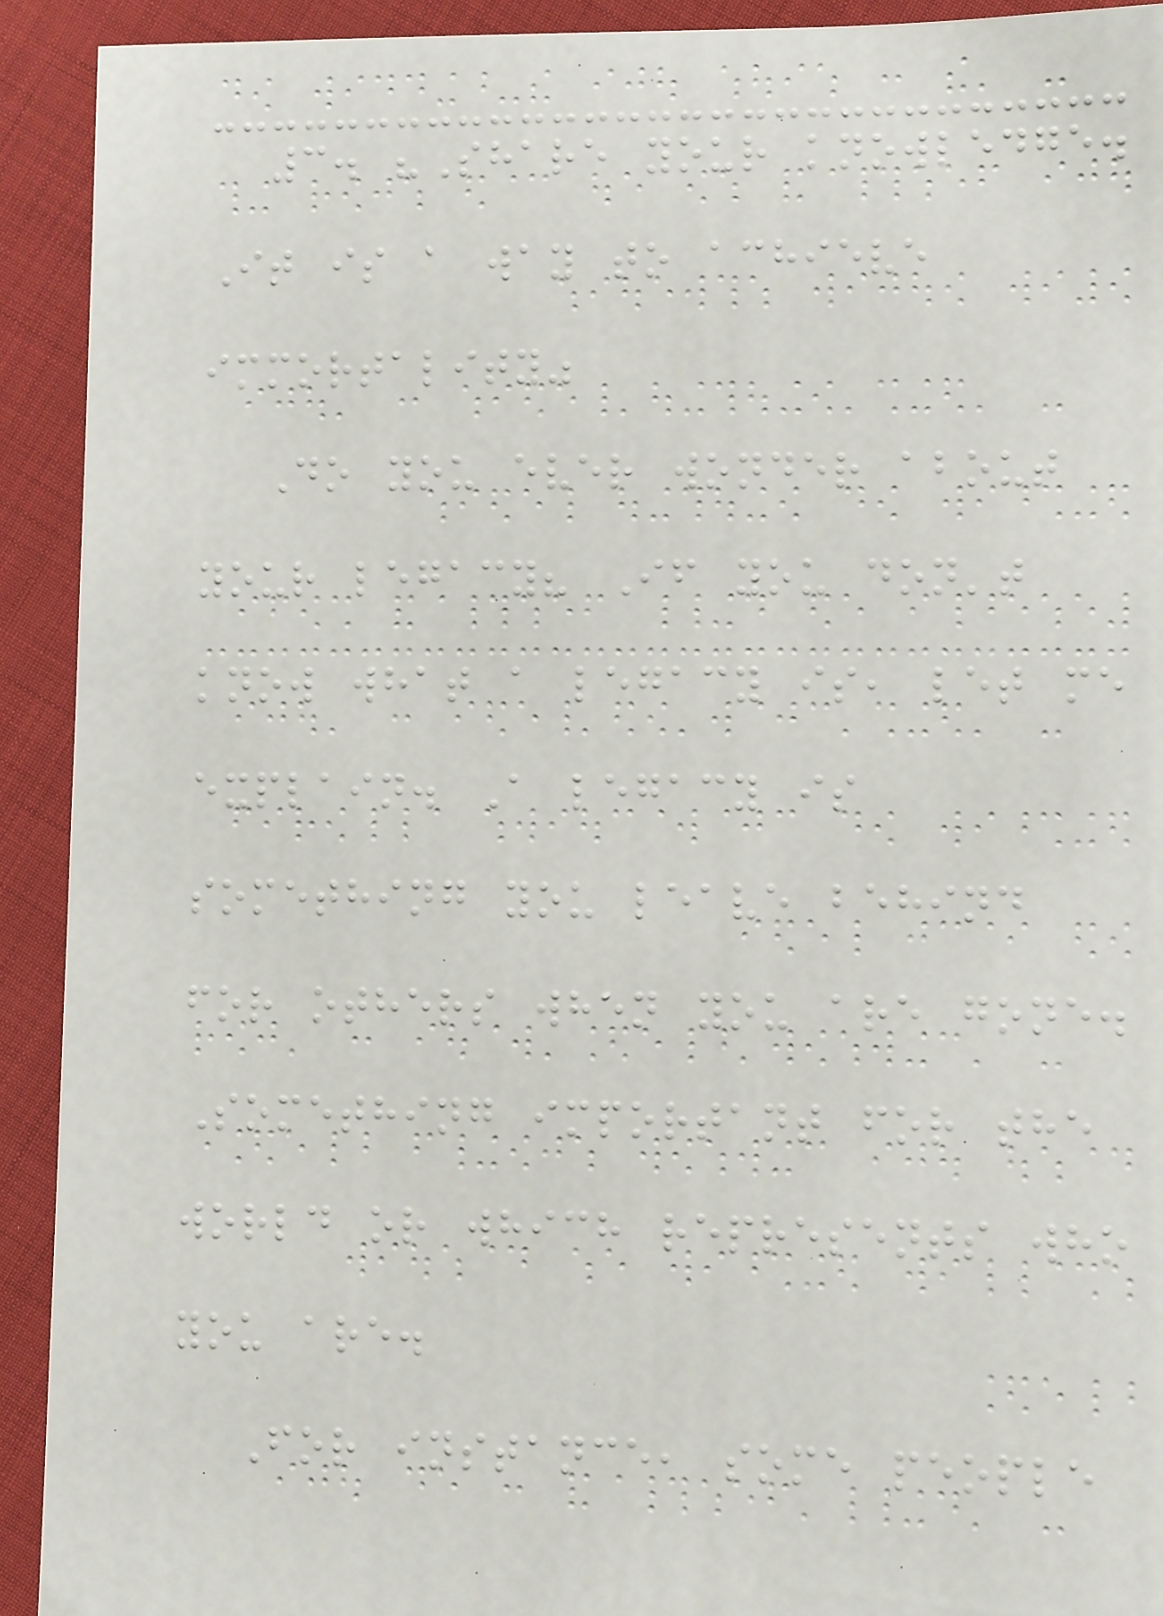3. "Share your knowledge.
It is a way to achieve
immortality"
Do you ever wonder about
your legacy? If you don't
know what a legacy is, let me
explain. A legacy is
something you leave behind
for others when you are gone.
Something important for the
world or which represents who
you are.
For instance, some people
